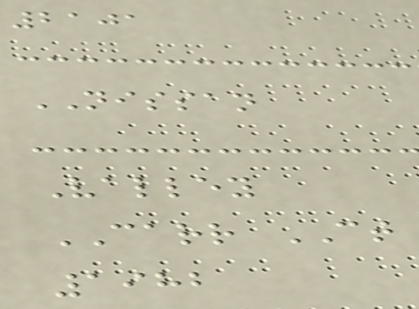2101
NISSAN
Valley
CARR CT
1982
